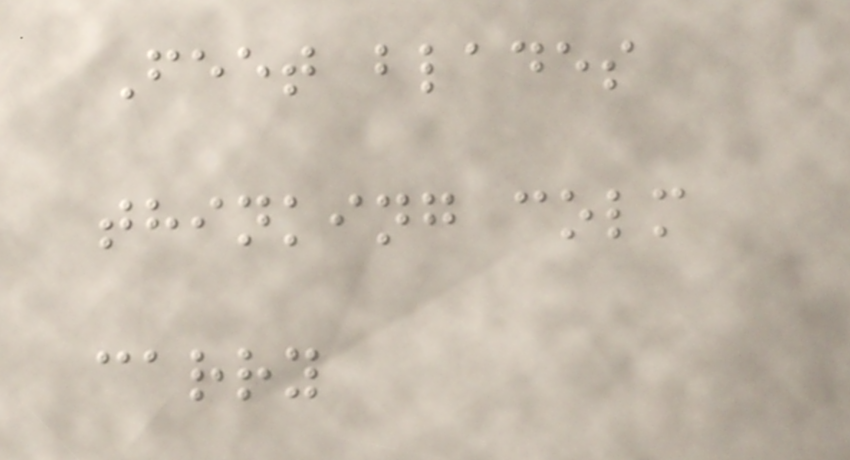Feet blades
thinking colm
carry
